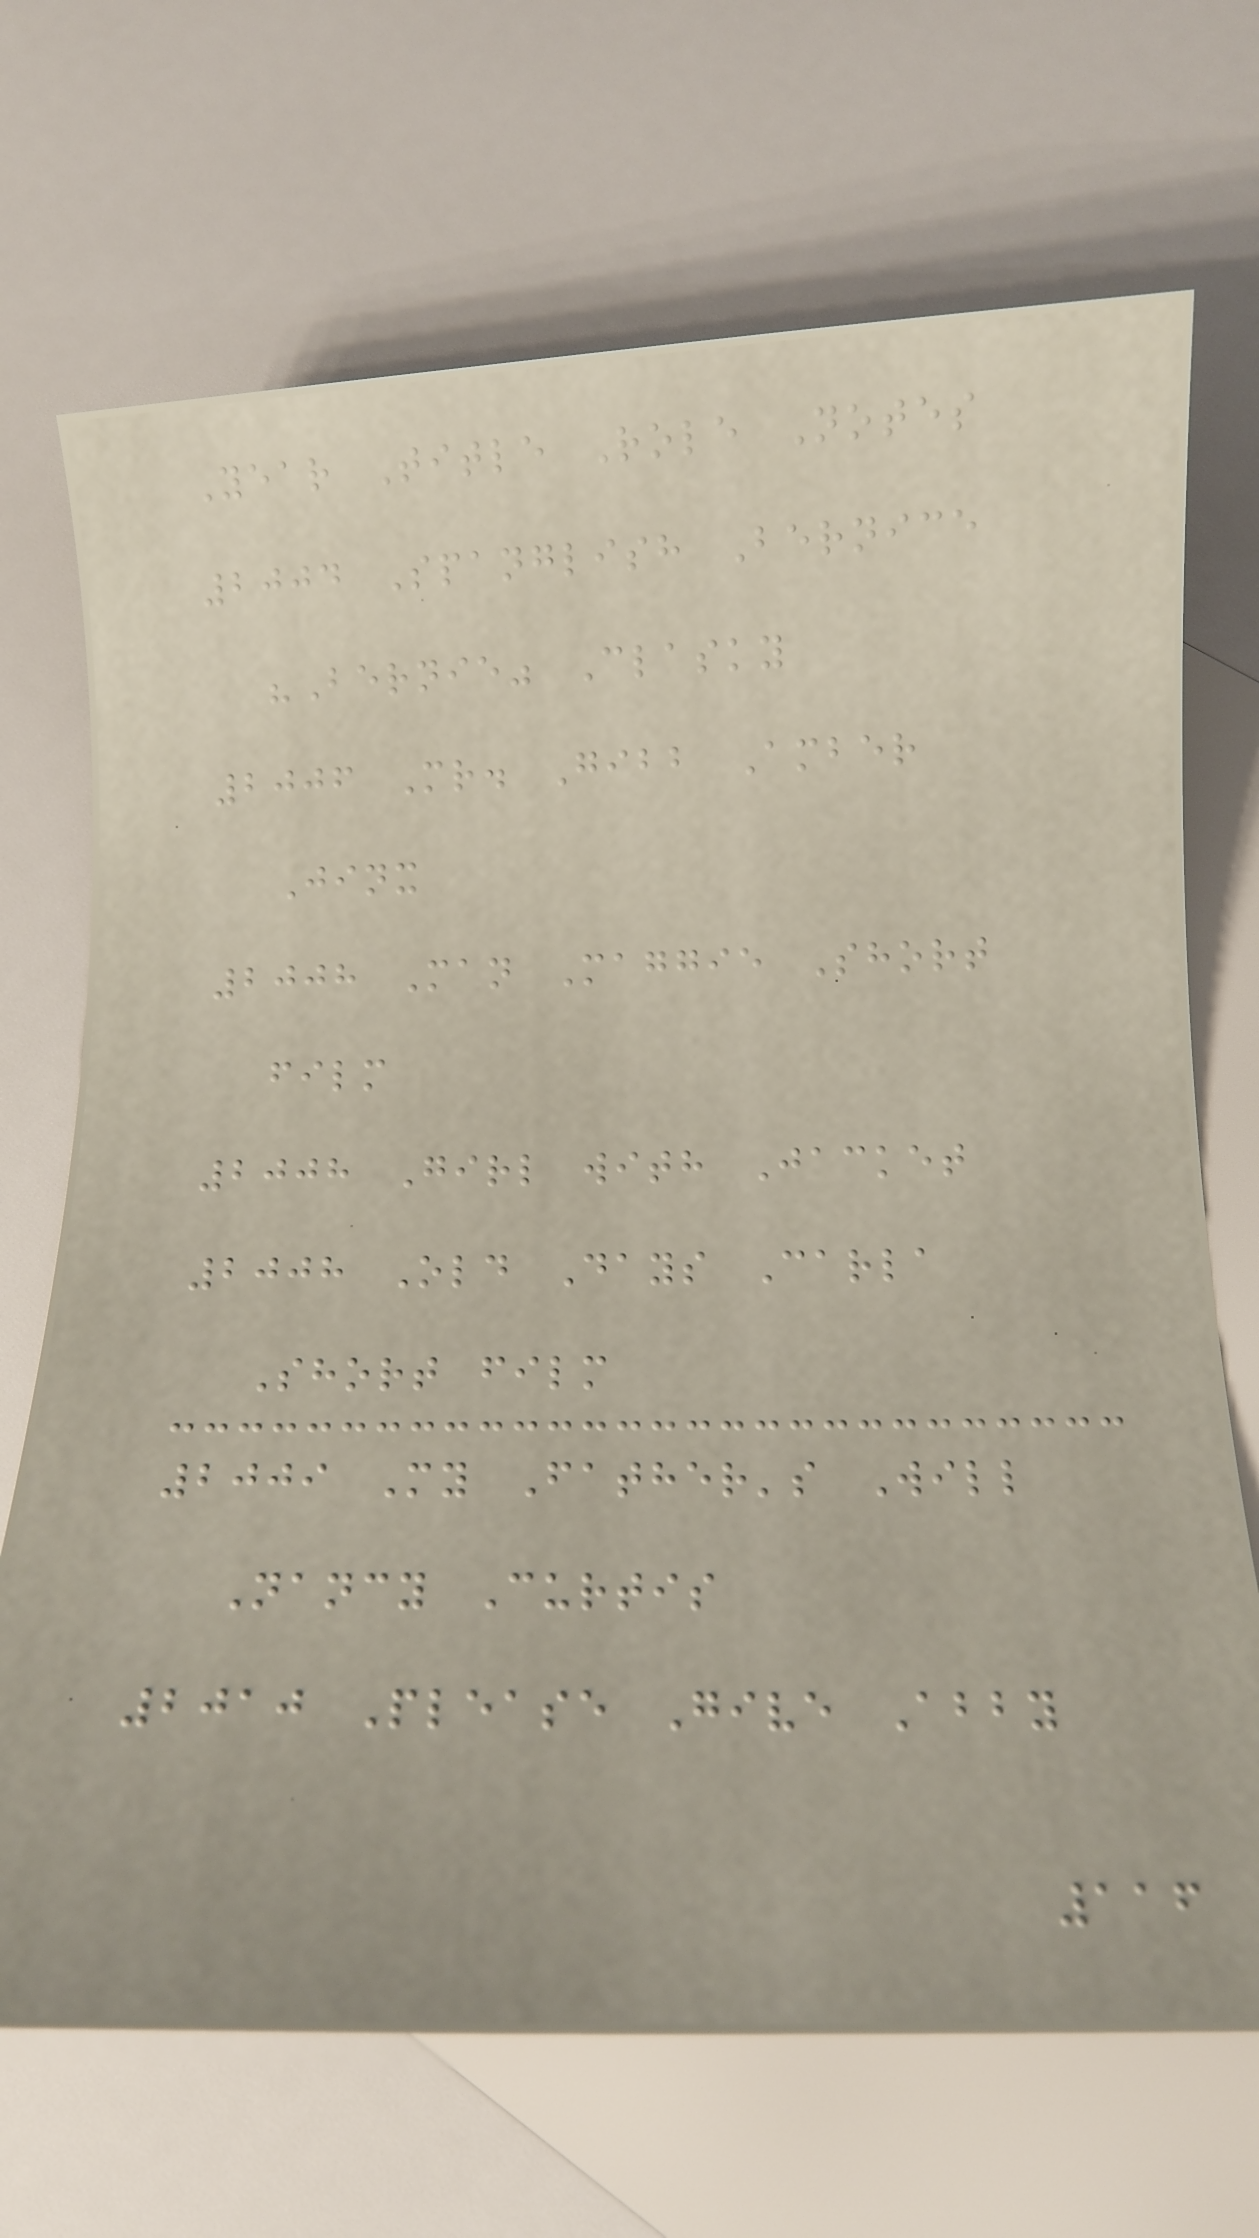Year Title Role Notes
2004 Spanglish Bernice
"Bernie" Clasky
2006 Mr. Gibb Amber
Jinx
2008 Man Maggie Short
film
2008 Girl with Jacket
2008 Old Days Carla
Short film
2009 My Father's Will
Nancy Curtis
2010 Please Give Abby
116
